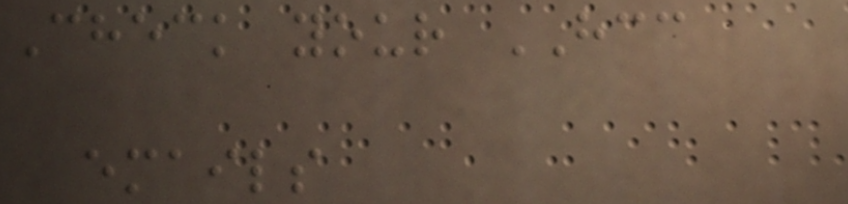Check your HCC
emails
